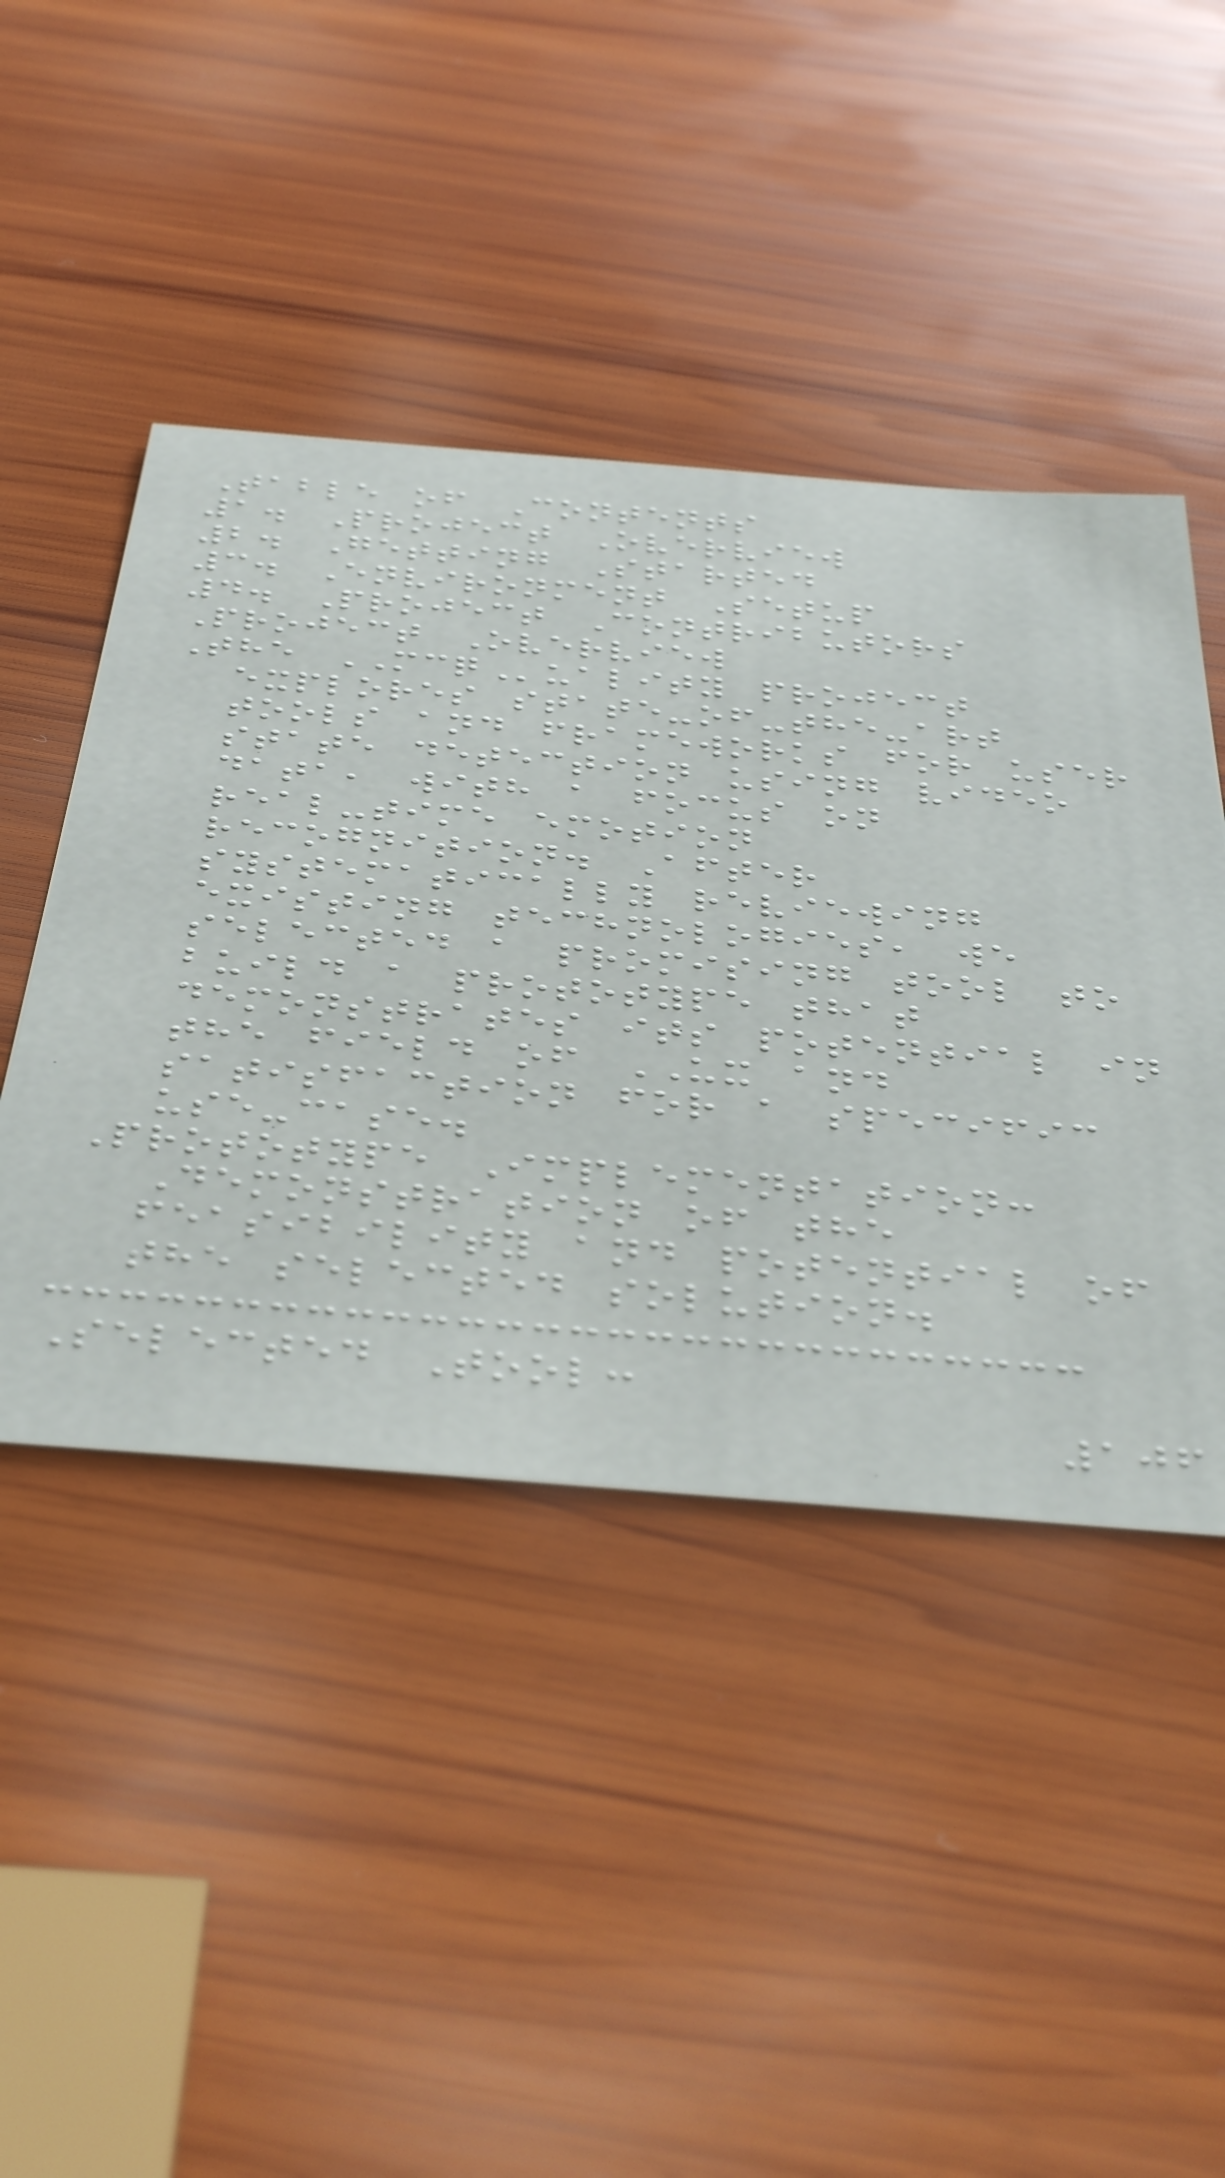Table of Contents
1. Project Overview
2. Getting Started
3. Environment Setup
4. Project Contributors
Project Overview
The MCQuality project
explores state-of-the-art
tools and frameworks for user
state detection using video
data, with a focus on
real-time emotion
recognition. After
systematically reviewing
existing technologies, we
selected a promising tool to
build a prototype that
demonstrates its potential in
the field of UX and
satisfaction for a specific
use-case.
Prototype Implementation:
Demonstration of the
feasibility and potential of
the selected solution.
Selected Tool:
106
